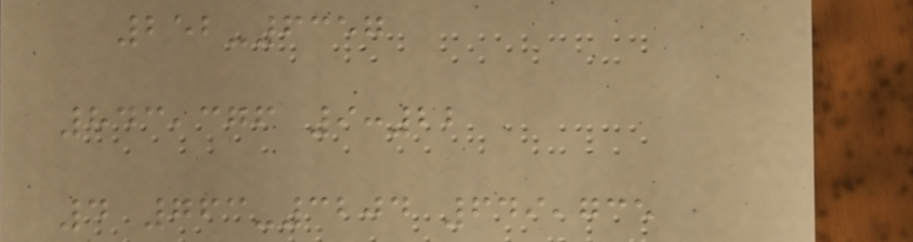252-6357
843,376 9:22
4 763-3204 649,735
